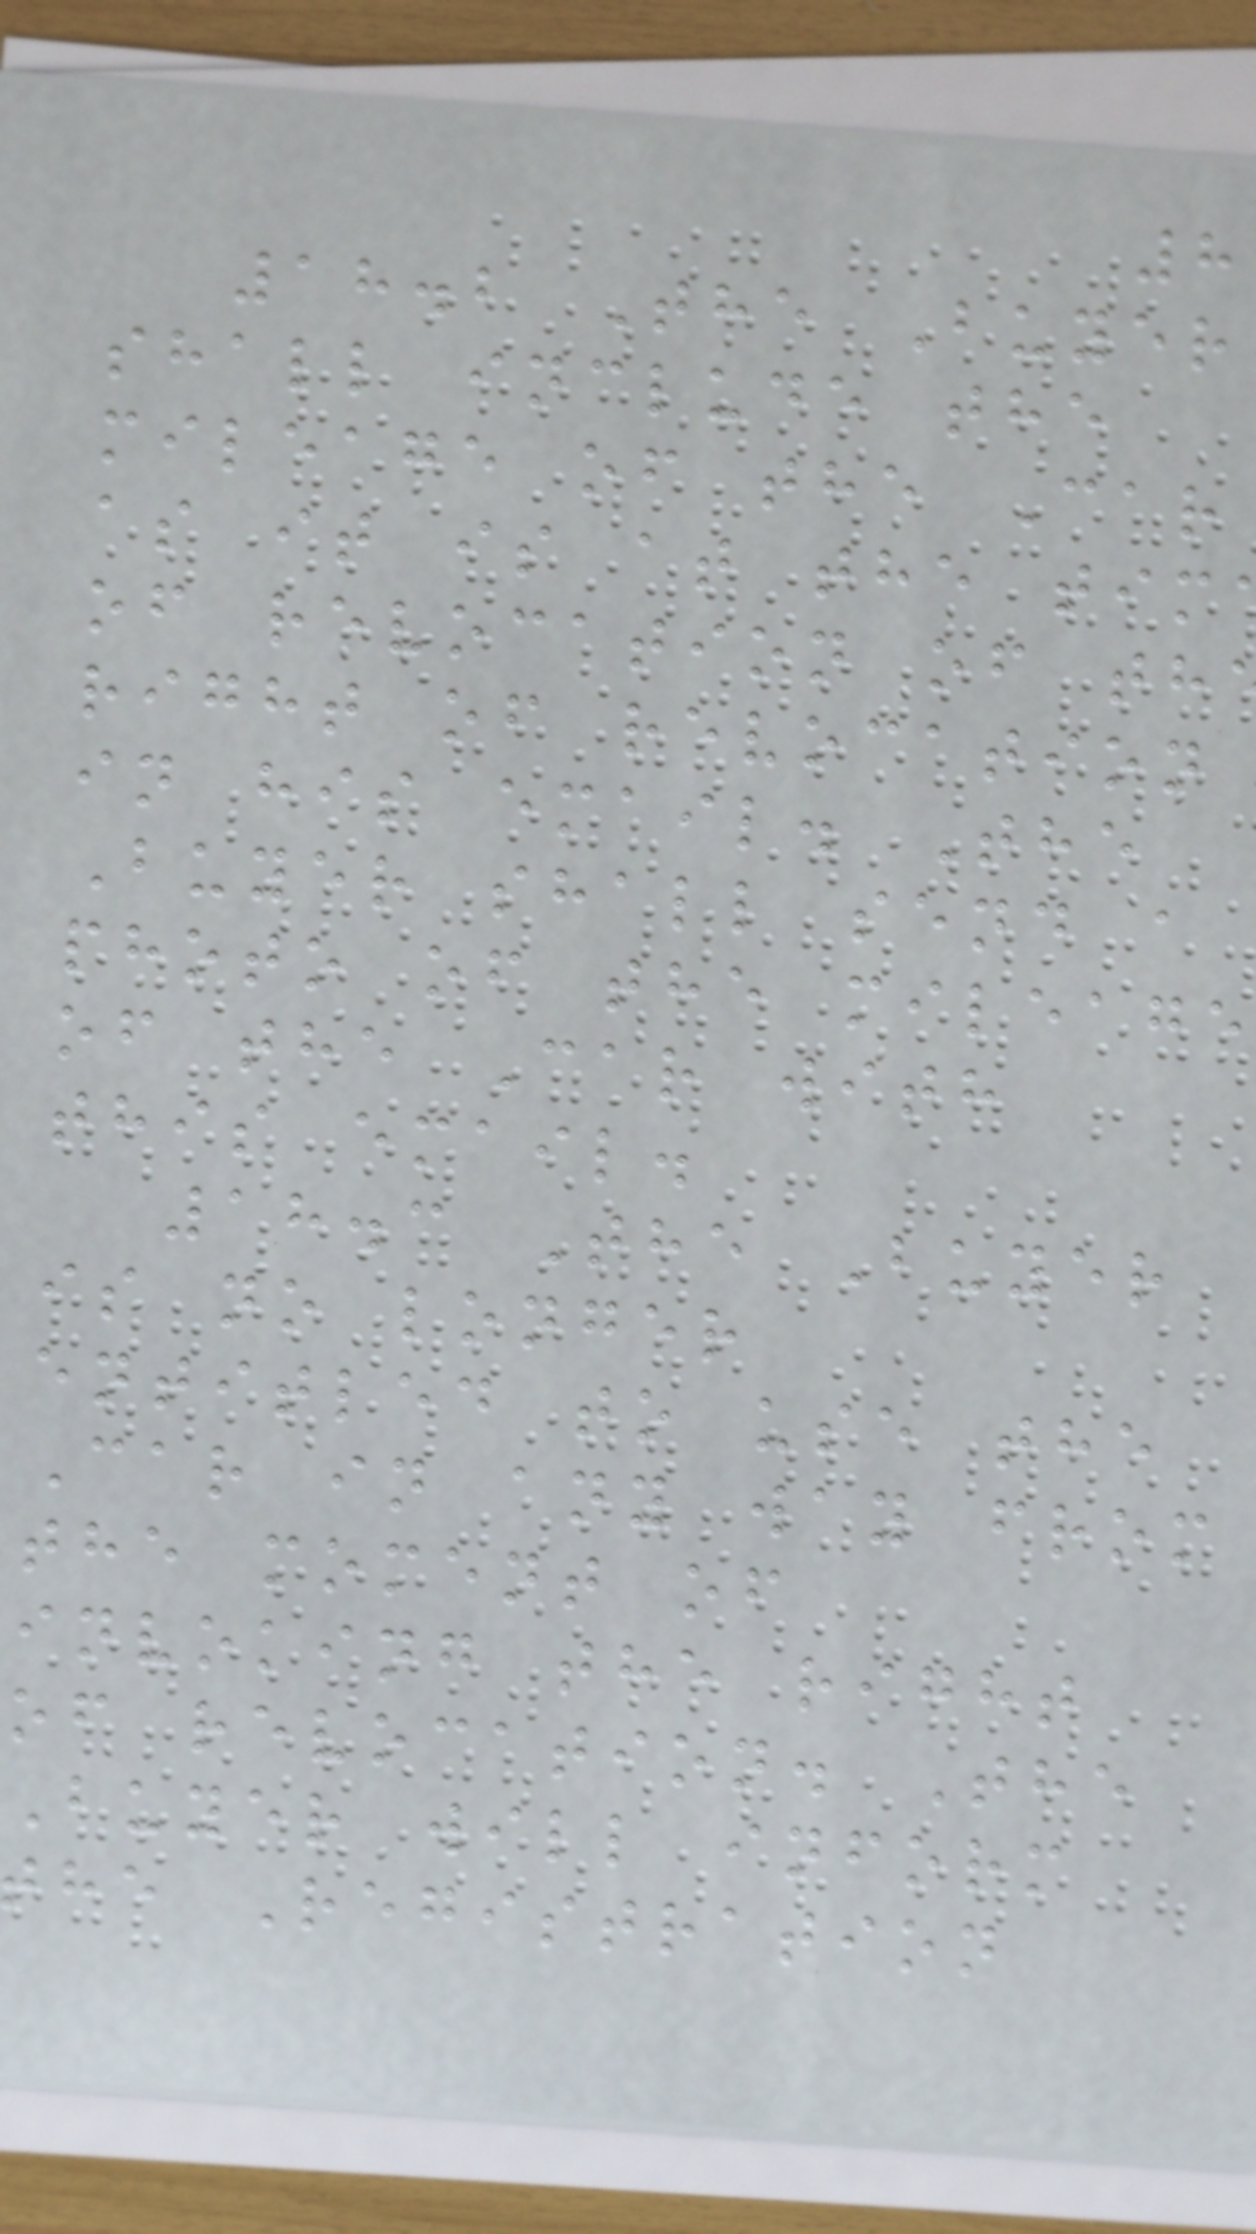18.2 The Buyer
shall include the
mileage of the Car
as it is at the tim
of revocation of th
right of revocation
in his email. The
Buyer shall send a
photo of the mileage
of the Car with
this email.
18.3 The Buyer
is no longer
entitled to use the
Car in any way from
the moment of
invoking the right
of revocation. The
Buyer will inform
he Registration
